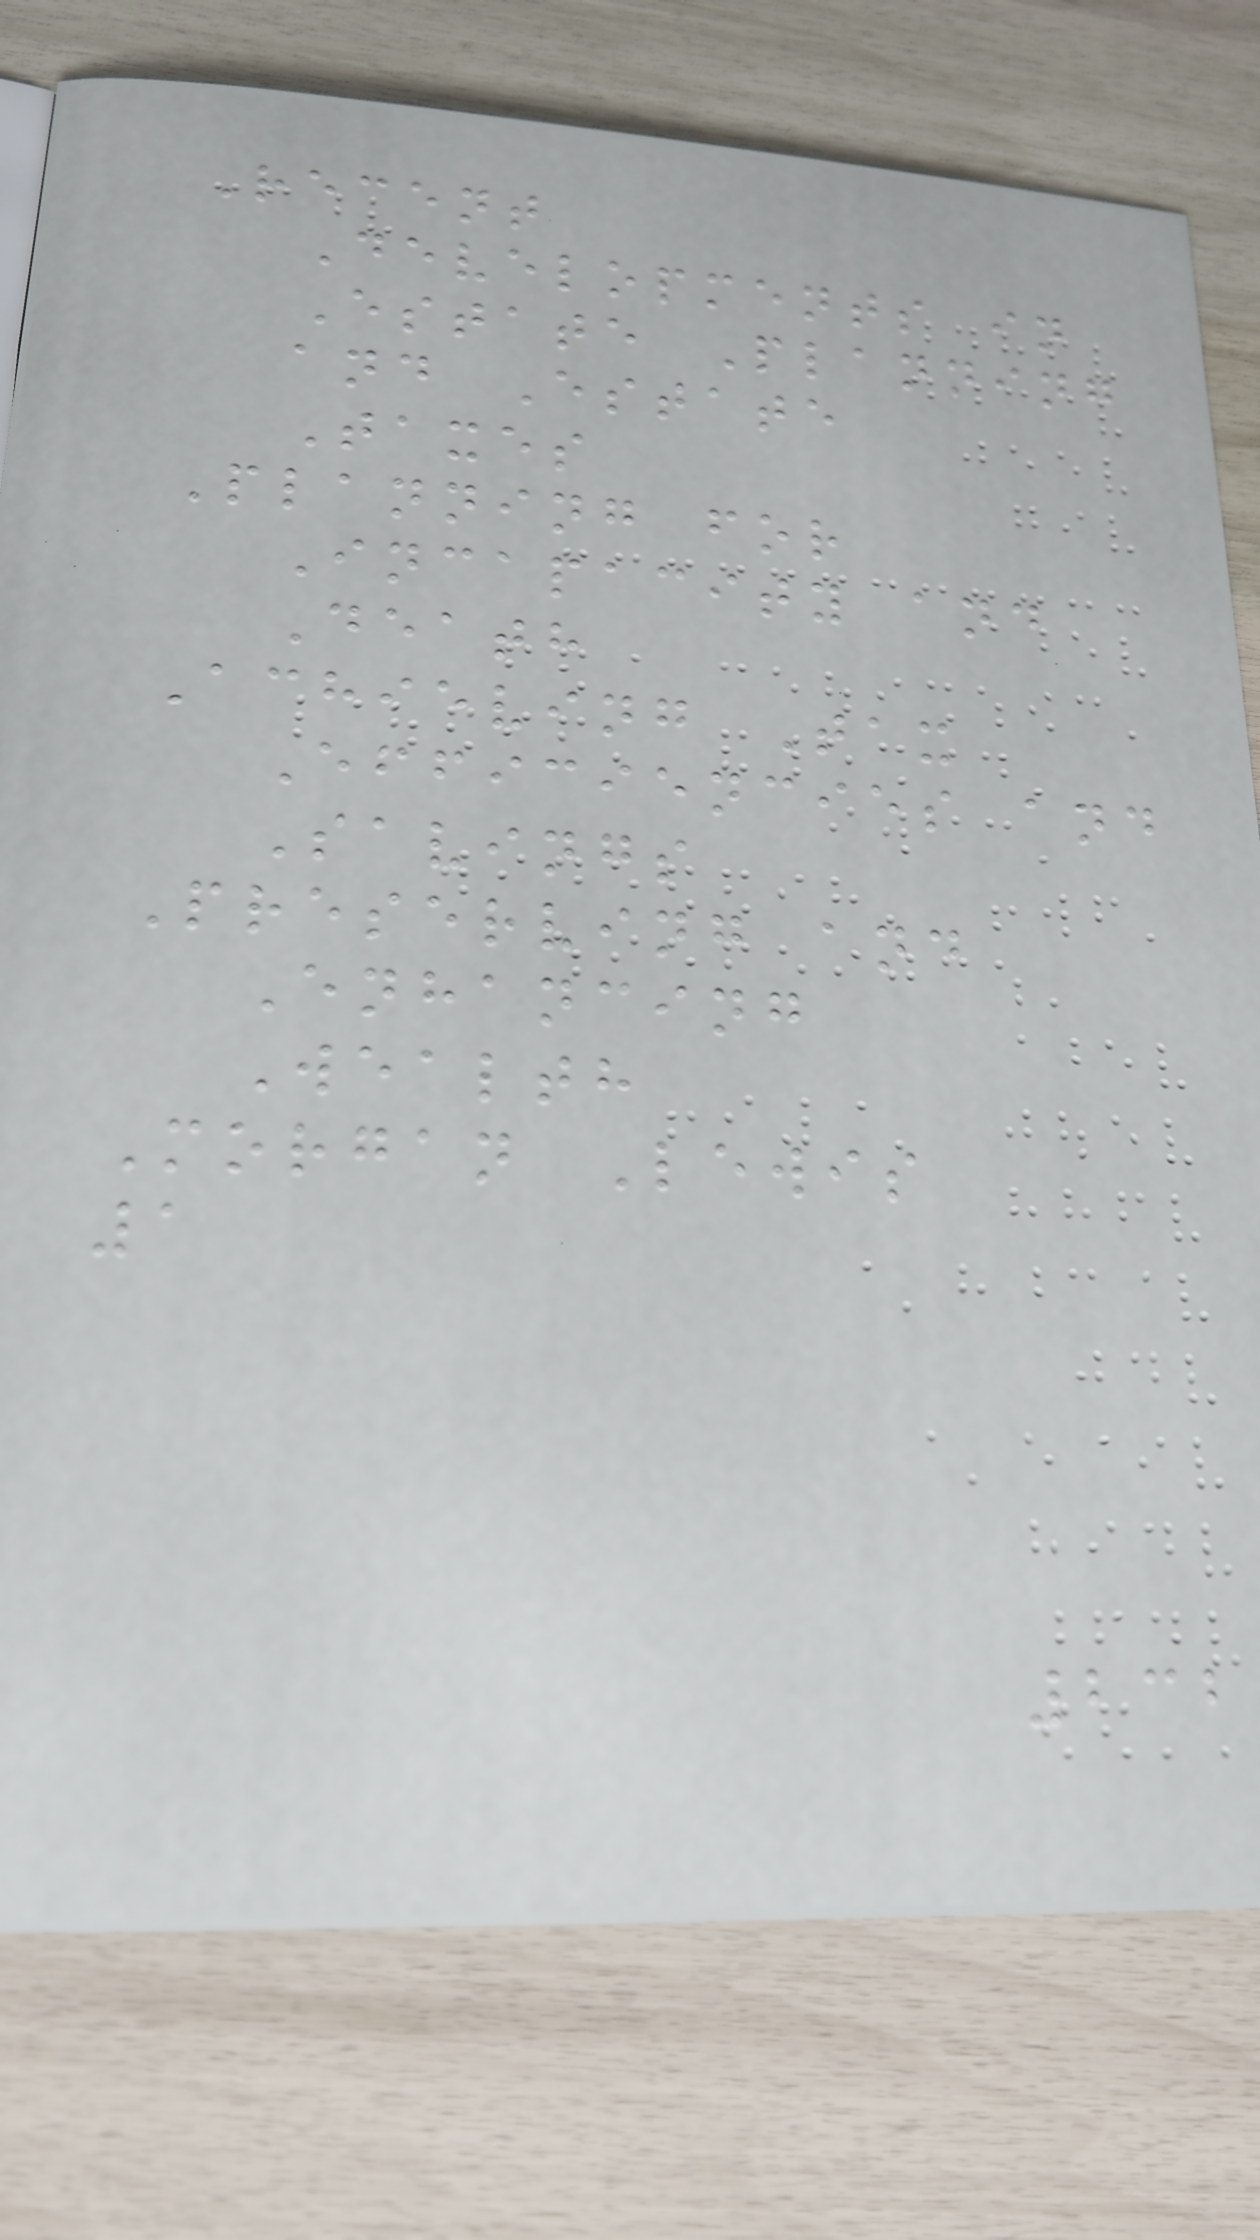Recent
Developments in
Estate Planning
and Estate
Taxes
Planning for
Incapacity and
Death
Achieving Tax
Efficiencies and
Savings
Preserving and
Enhancing
Wealth
Morgan Lewis
1
232
